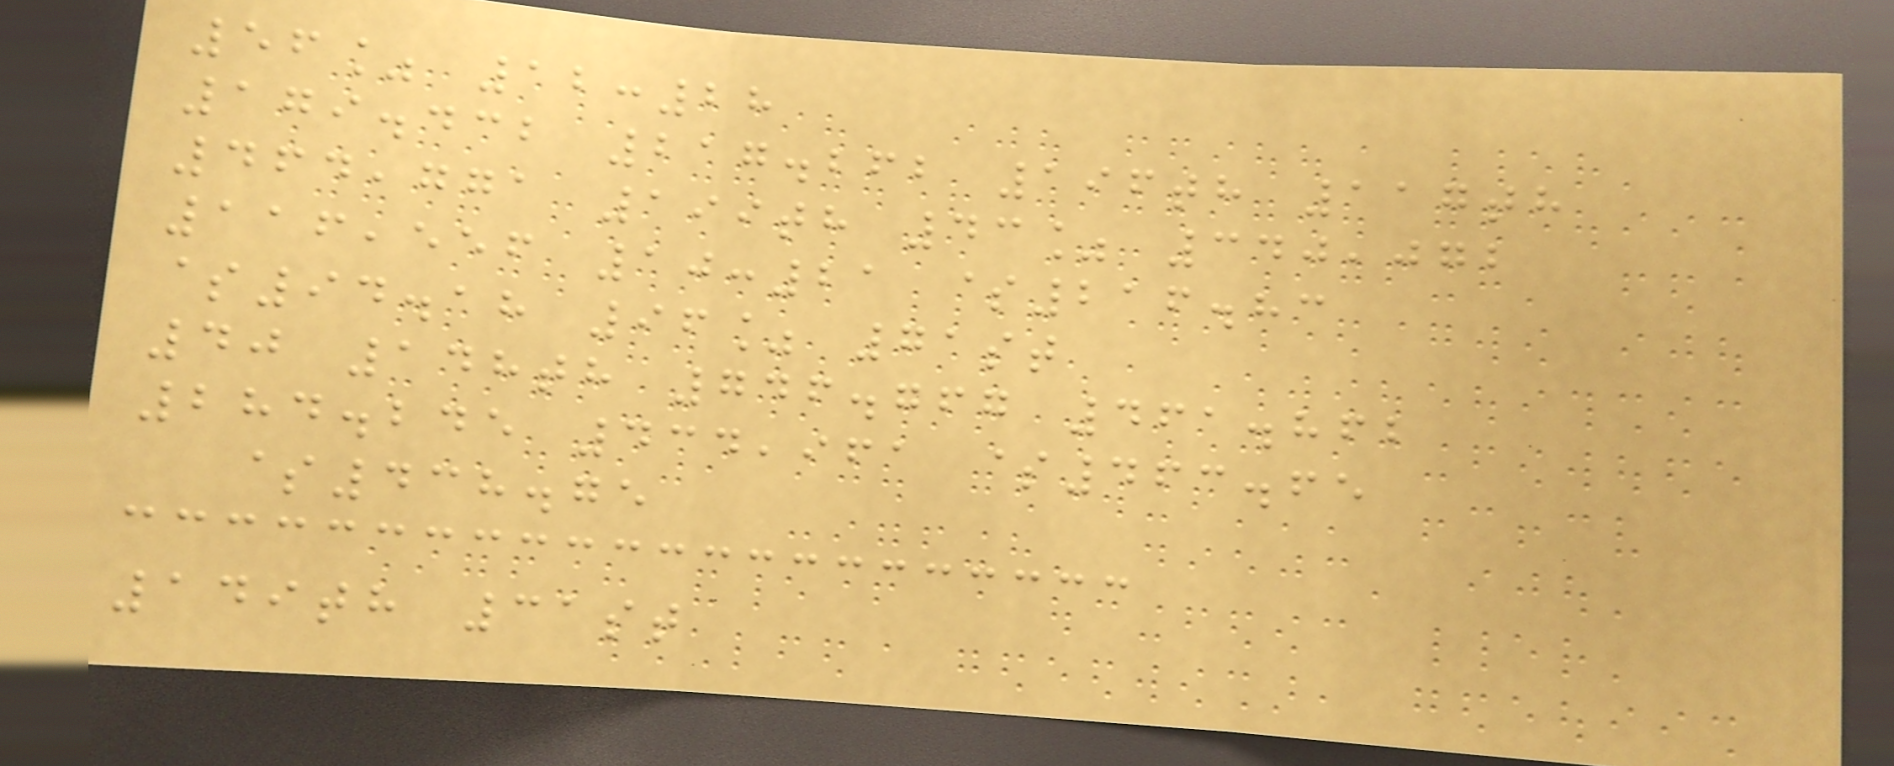56% 12:28
179.432 217.262 196th 117th
464,771 199th 43% 340,072
116,556 10:21 $216.83
$94.18 96% 71st
40 148th 746.767 461.862
284.245 434,961 $463.65
$438.75
149th 31st
